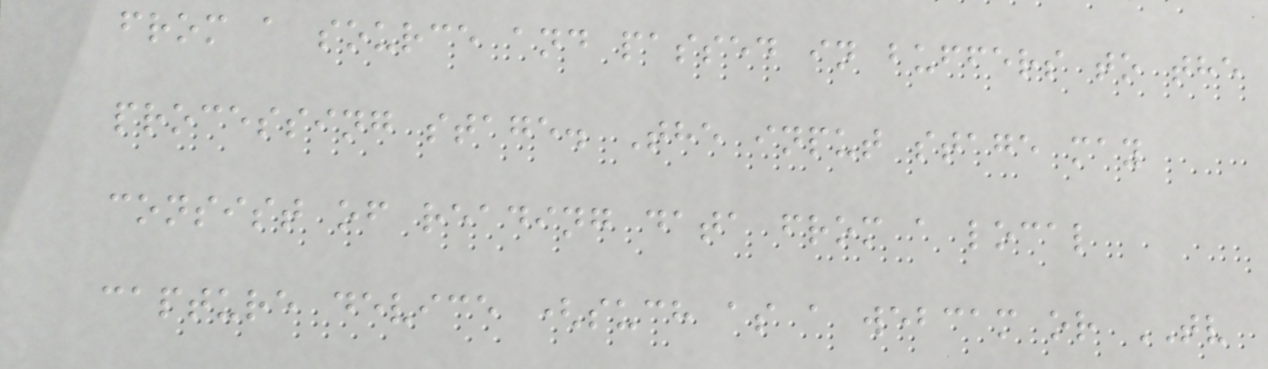from a source and passed in buffers to the
processing stage. The input stage may
consist of reading data from a local
capture device (such as a webcam or TV
